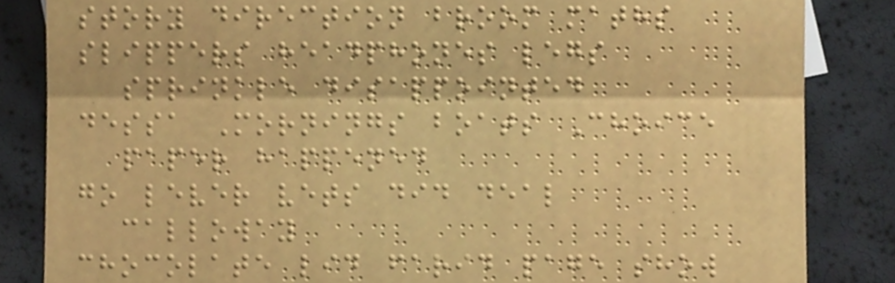story direction broom maths
slippers headphones legs
sprinkle disappointed
dessa Mornings boats Choice
paper happened
go lever vets did deal
calloway
chocolate lid farid page show
